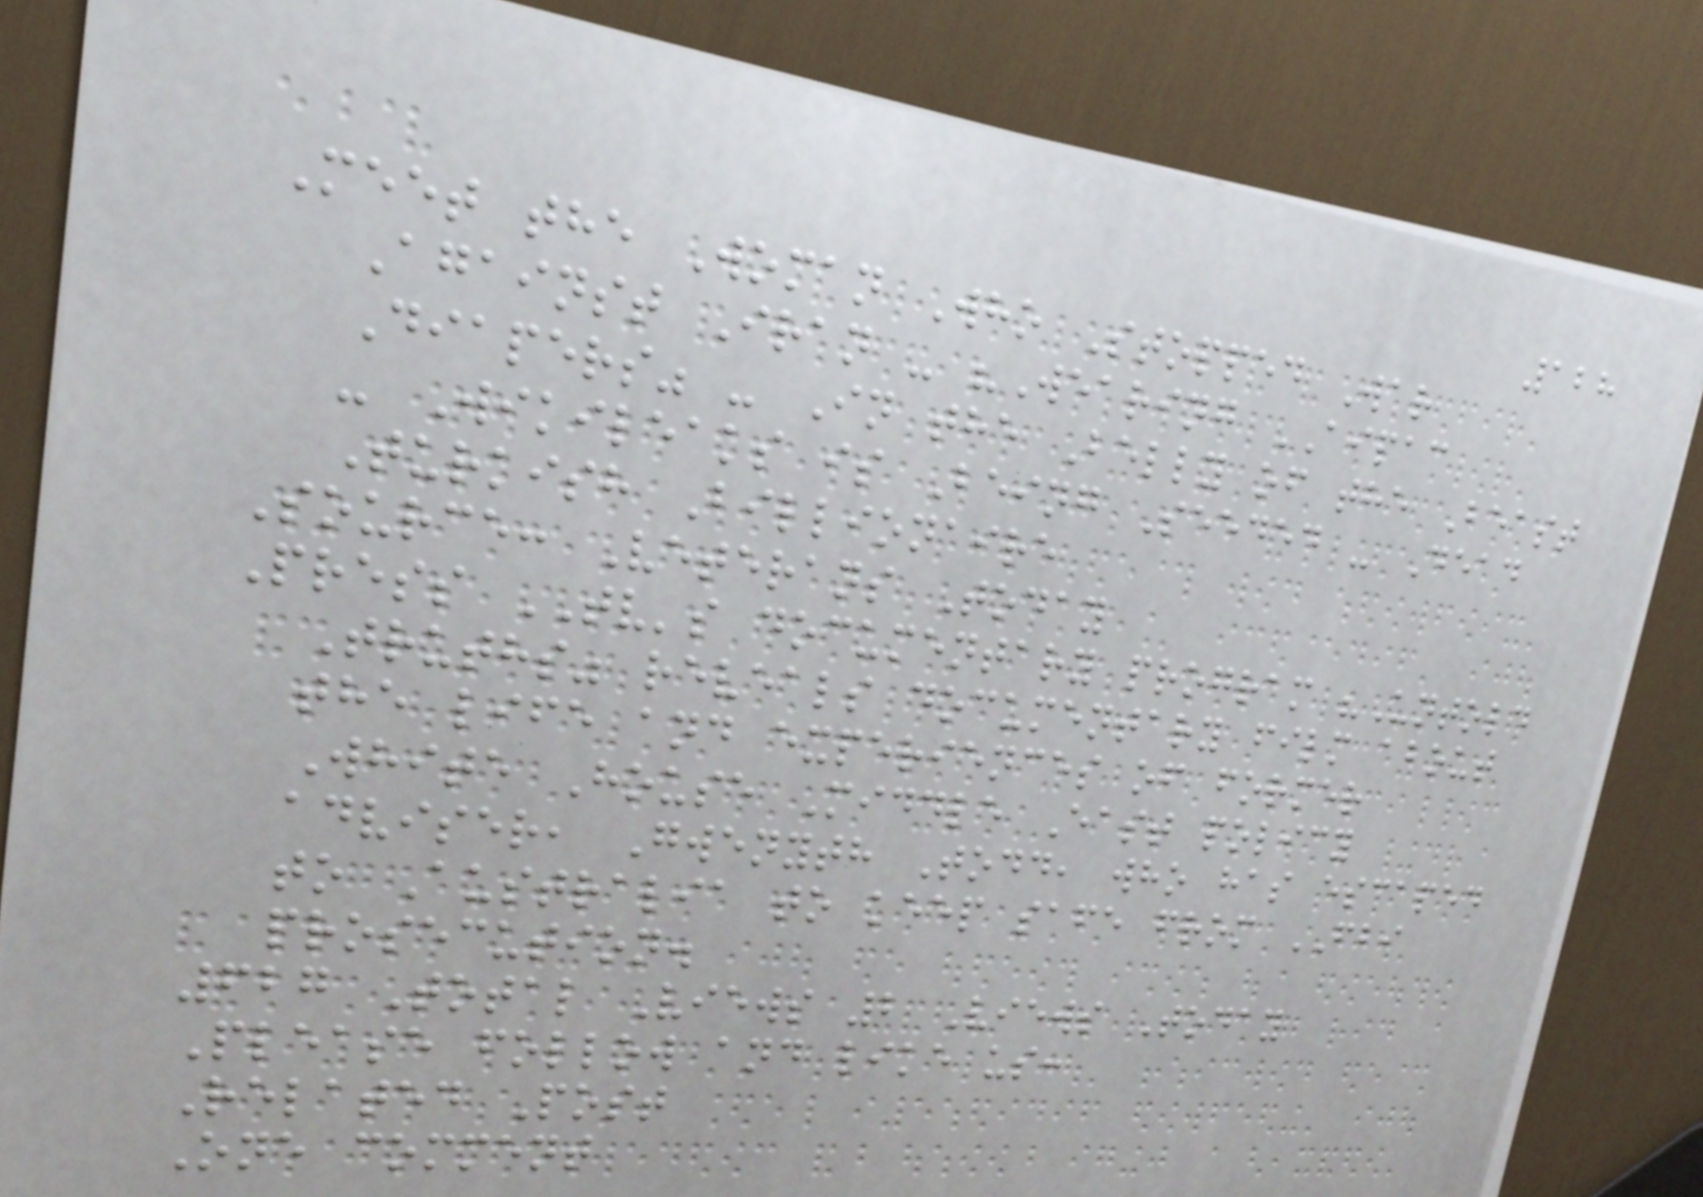128
Meet the Woman Who Stopped War
Against Iran - "Wearing AIPAC
Diapers" - In the Belly of the Beast
- Wikileaks is Being Seeded - Dead
Turkish Billionaire
Source: Veterans Today
Press TV's documentary program "Untold
Truths" reveals documentary film about
the life and experiences of former
White House Middle East policy
adviser, Gwenyth Todd, who has escaped
to Australia to keep safe from FBI
prosecution.
627 Total Views 2 Views Today
Please follow and like us:
Related Post
One comment
